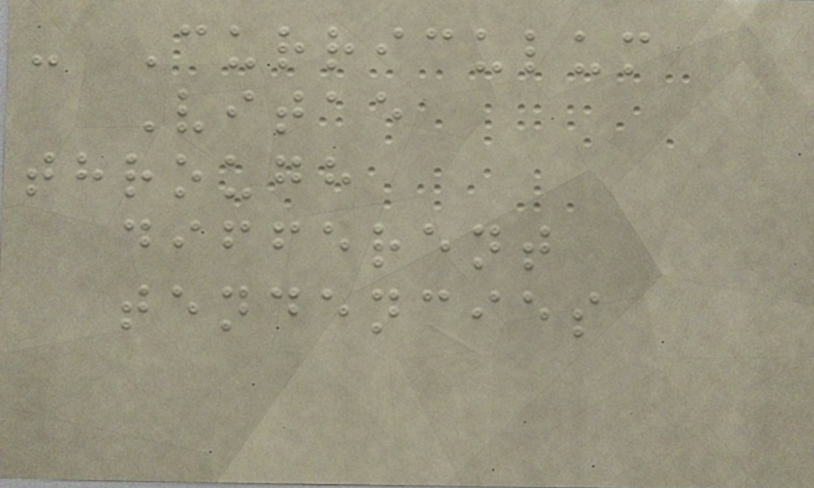- Curriculum
Vitae
through
different
tendencies
